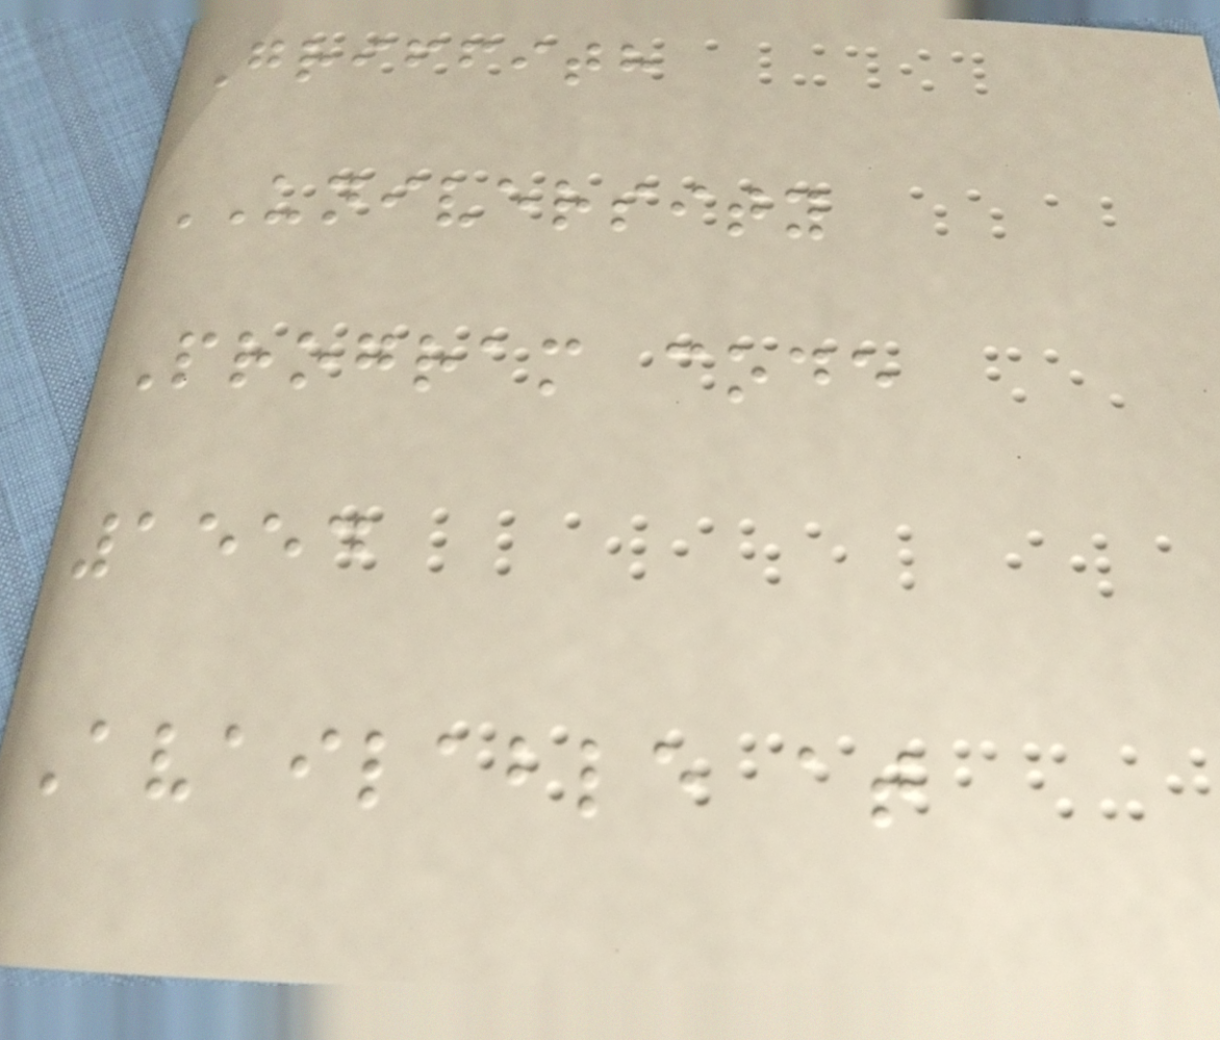Griffith
UNIVERSITY
Program code
1554
Available at
